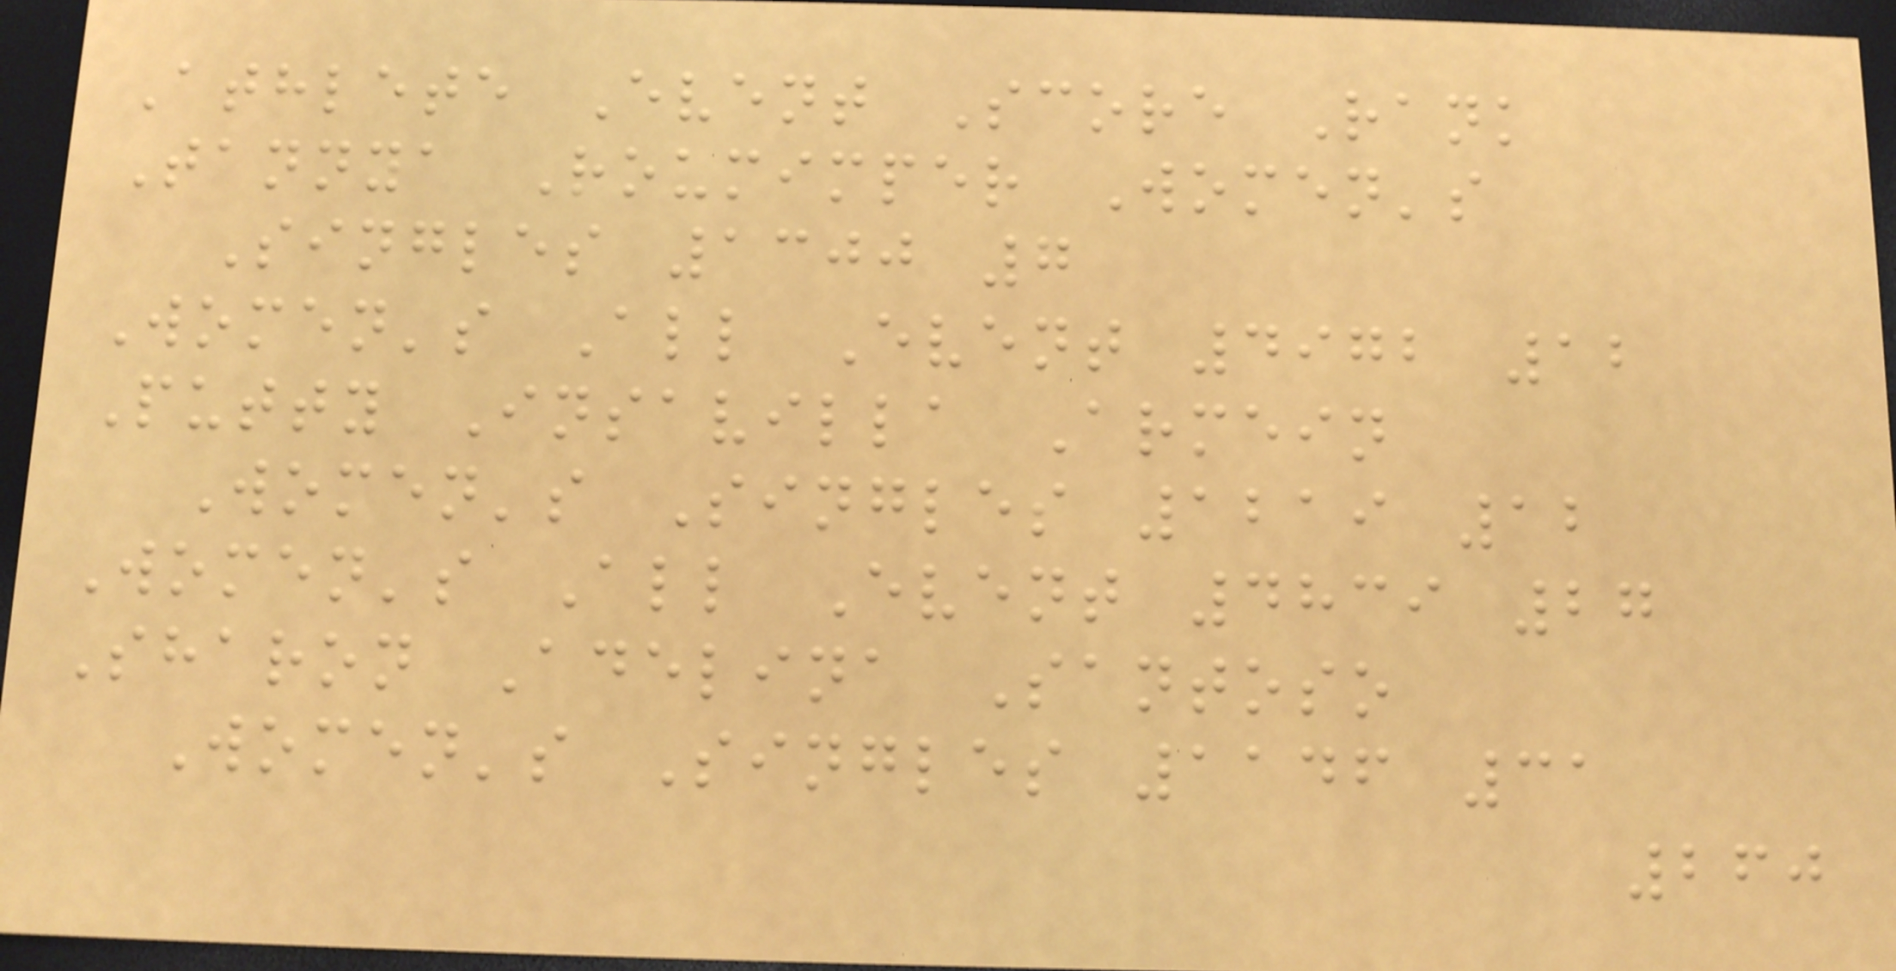Athlete Event Score Rank
Tannya Roumimper Women's
Singles 1300 7
Women's All Event 4972 12
Putty Insavilla Armein
Women's Singles 1219 12
Women's All Event 4839 27
Sharon Adelina Santoso
Women's Singles 1146 31
260
